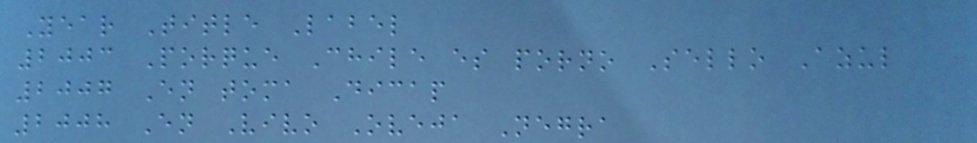Year Title Label
2003 Porque Chile es porno Sello Azul
2007 En toma Dicap
2008 En Vivo Oveja Negra
